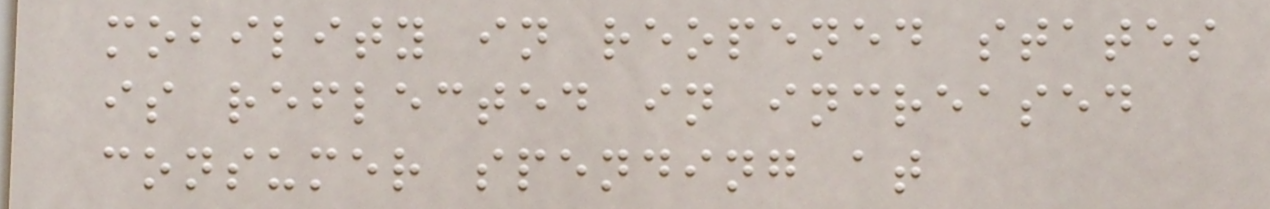mobility in reopened states
is reflected in increased
consumer spending at
